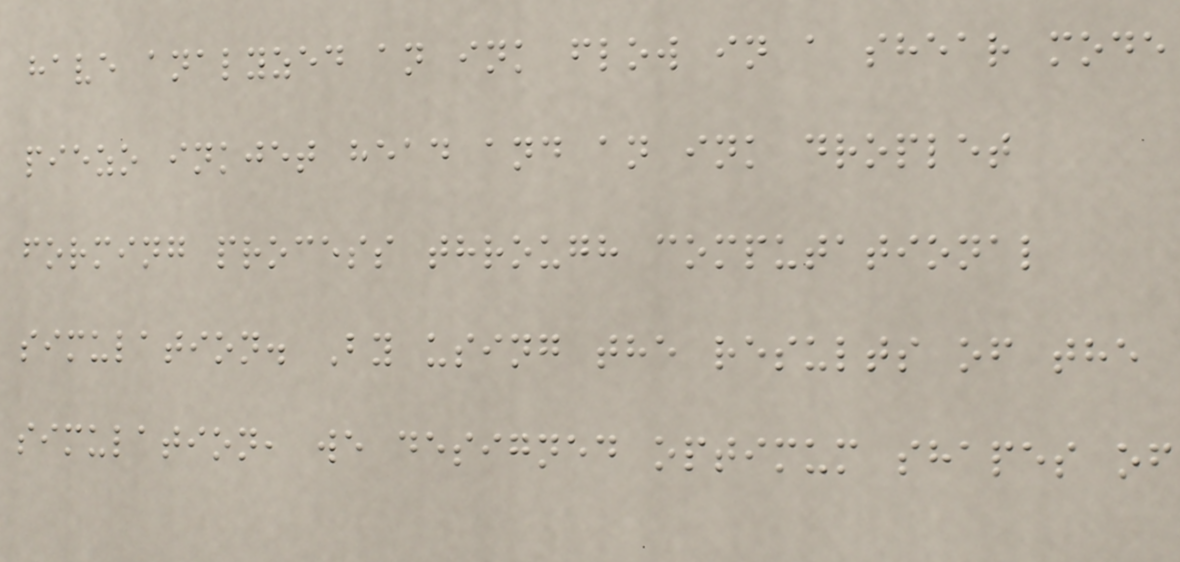have analyzed an ink flow in a shear mode
piezo inkjet head and an ink droplet
forming process through computational
simulation. By using the results of the
simulation, we designed optimum shapes of
